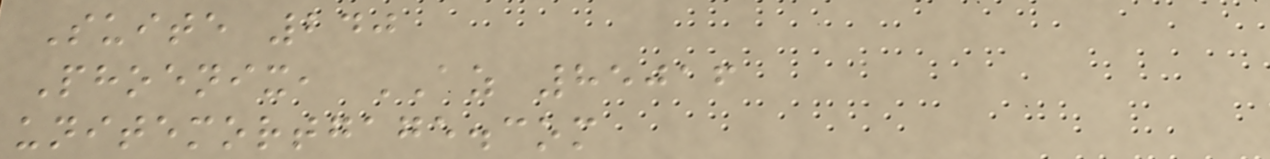Suite 240
Phoenix, AZ 85016
unitemortgage.com
